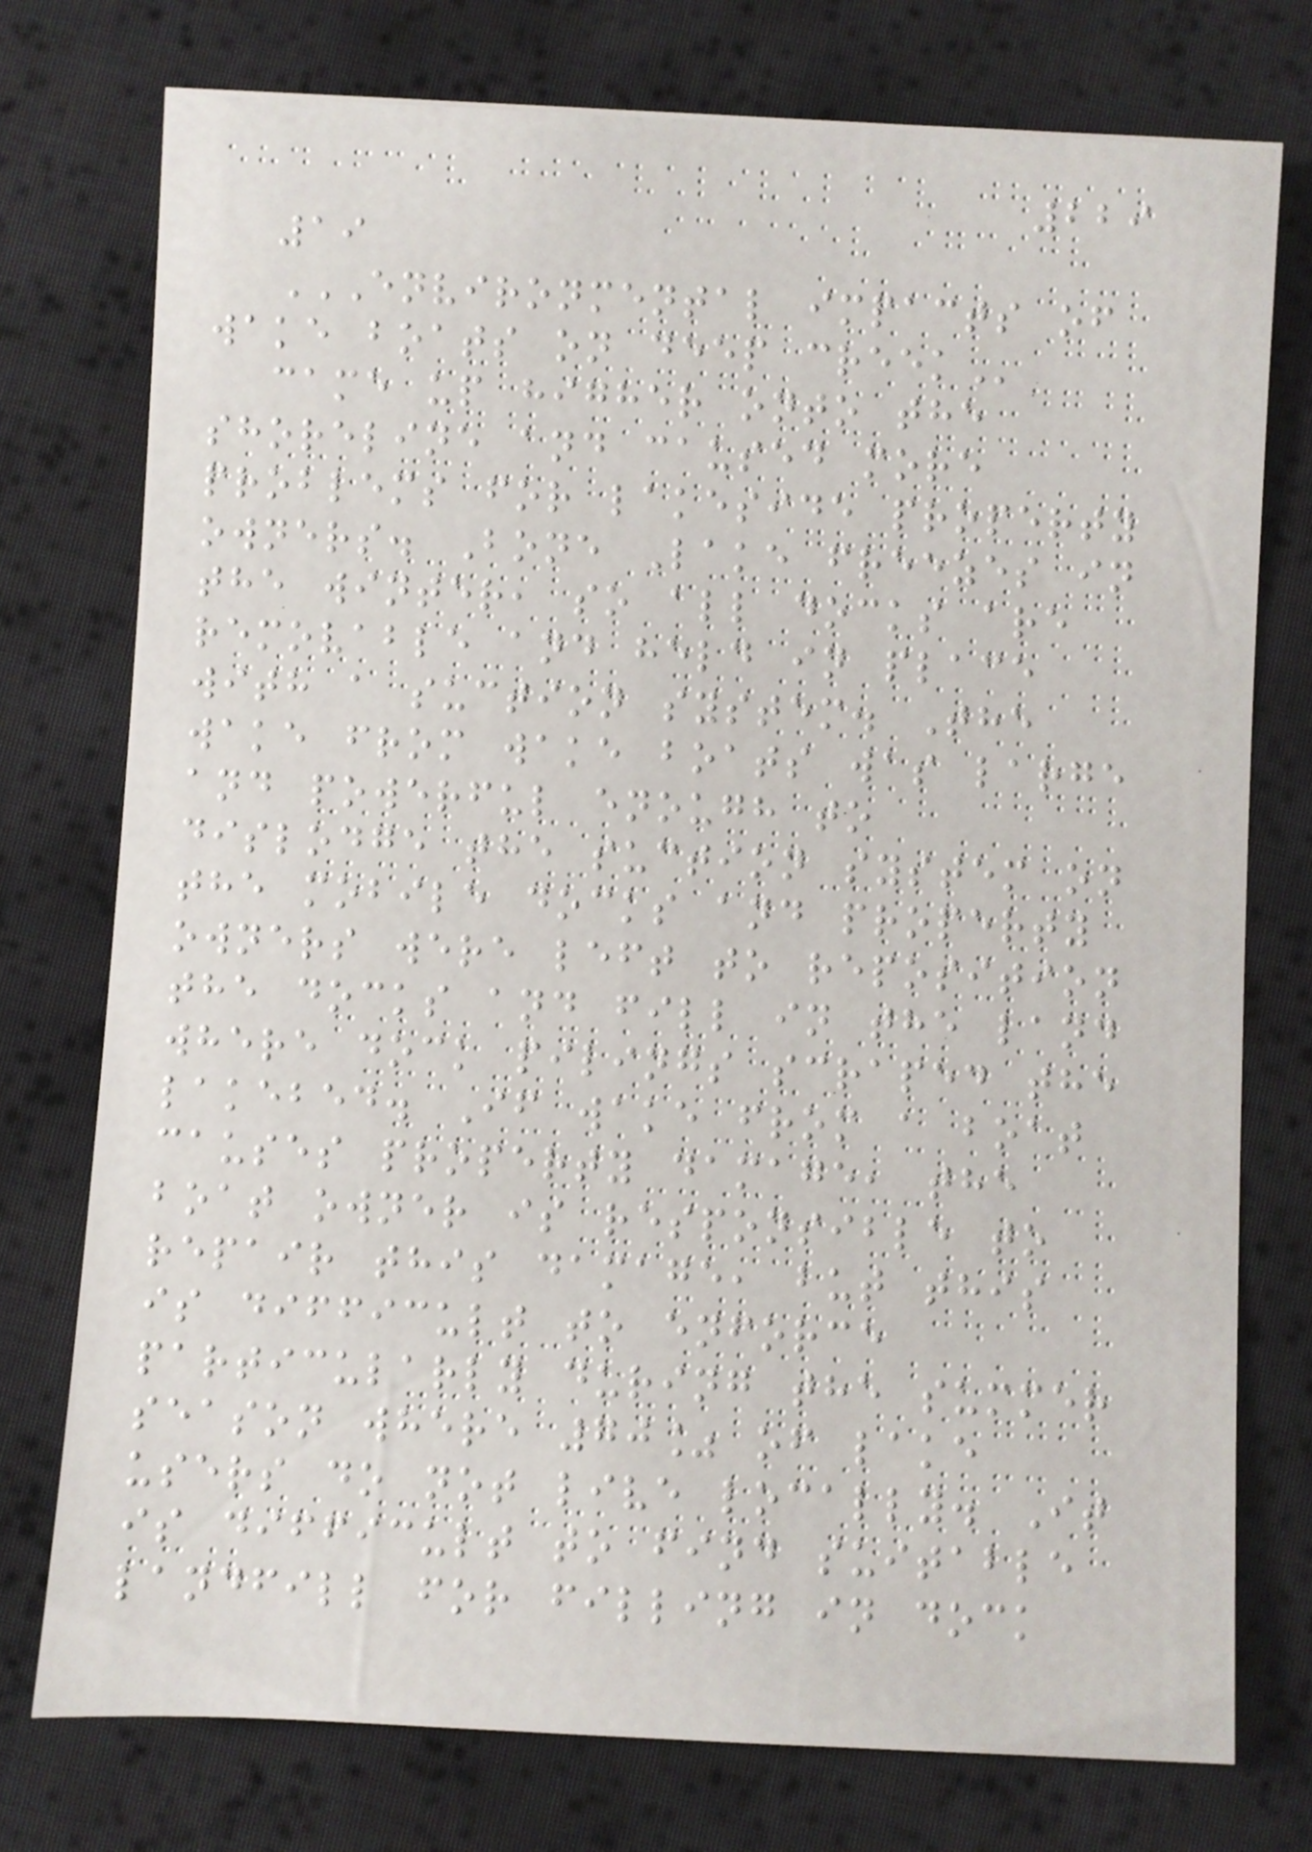229
19
ENVIRONMENTAL IMPACTS OF
WAKE BOATS ON DEEP CREEK
came up higher onto the
shoreline and caused more
problems for lakeside property
owners. Bone Lake freezes in
the winter, so all docks are
removable and held in place
with a suction system. The
wake from wake boats was large
and powerful enough to
dislodge the suction system on
the mobile docks and property
owners were left to reposition
the docks and fill in the land
where dock pilings scraped the
lakebed. If wake from a boat
causes property damage, the
boat owner is responsible to
repair this damage, but this
is difficult to enforce
particularly during the summer
season where 70% of lake
users do not live locally. It
is difficult to find suitable
landfill for filling in dock
